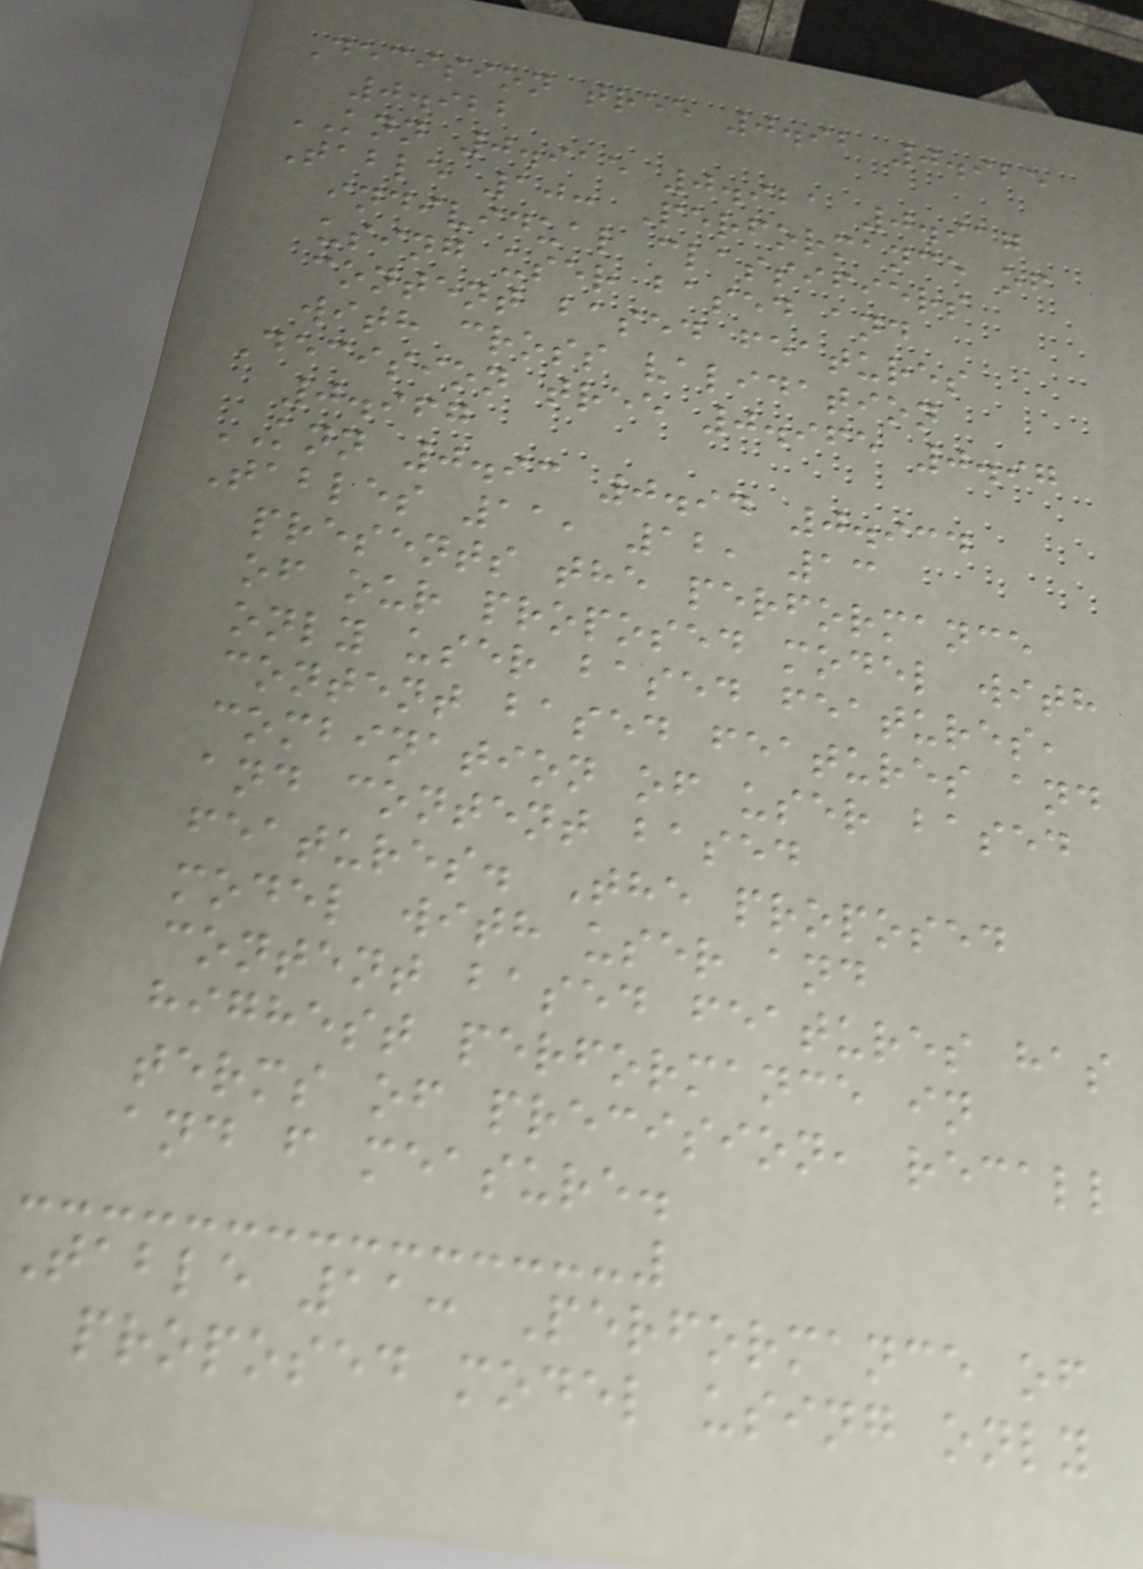Decision tree 0.92 0.925
0.922
KNN 0.915 0.921 0.917
Table 10: Performance of
individual classifiers
using user based and
content based features
with cross validation
Decision tree 0.965 0.97
0.967
KNN 0.93 0.94 0.934
Tables 11, 12, 13
presents the performance
of our proposed model with
only user based features,
content based features and
combination of user based
and content based
features. The proposed
model with user and
content based features has
highest performance in
terms of precision, recall
and f measure.
Table 11: Performance of
proposed model using only
